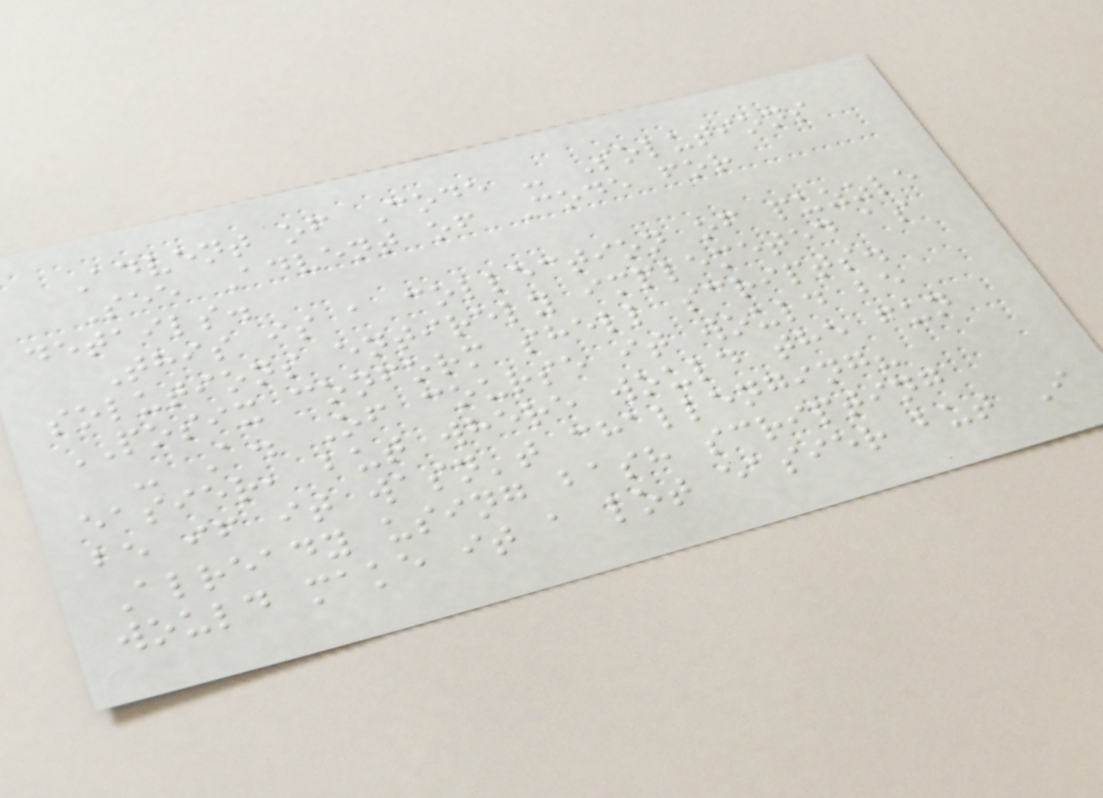Advent of Code - Solutions
See Advent of Code for
details.
This is a collection of puzzle
solutions entirely implemeted as
POSIX conform shell scripts.
- A. Of course it would be
easier, but where would the fun
be if it wasn't challenging?
Already using bash scripting
would make it a lot easier but I
